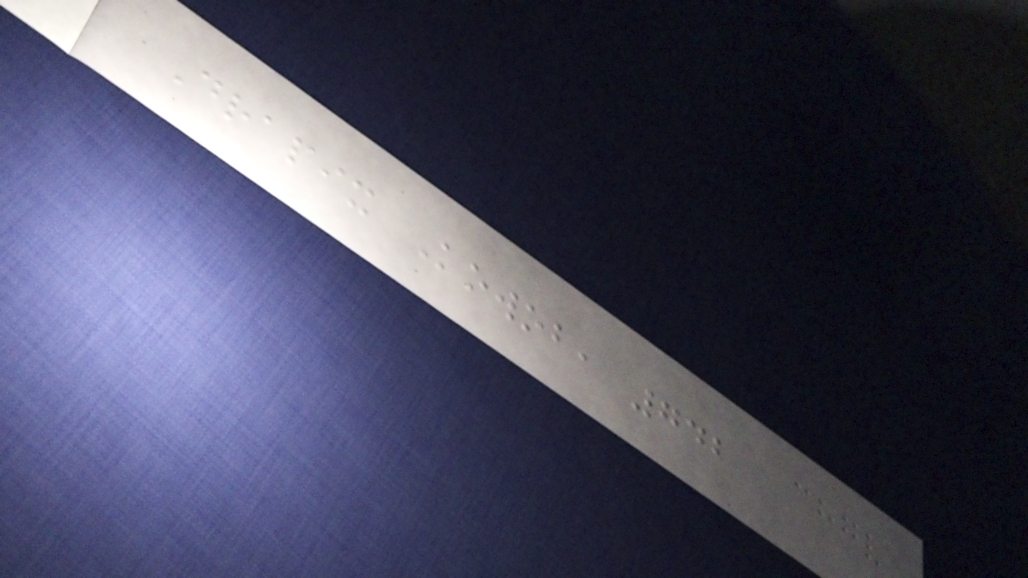Drapix Kowob, 742
